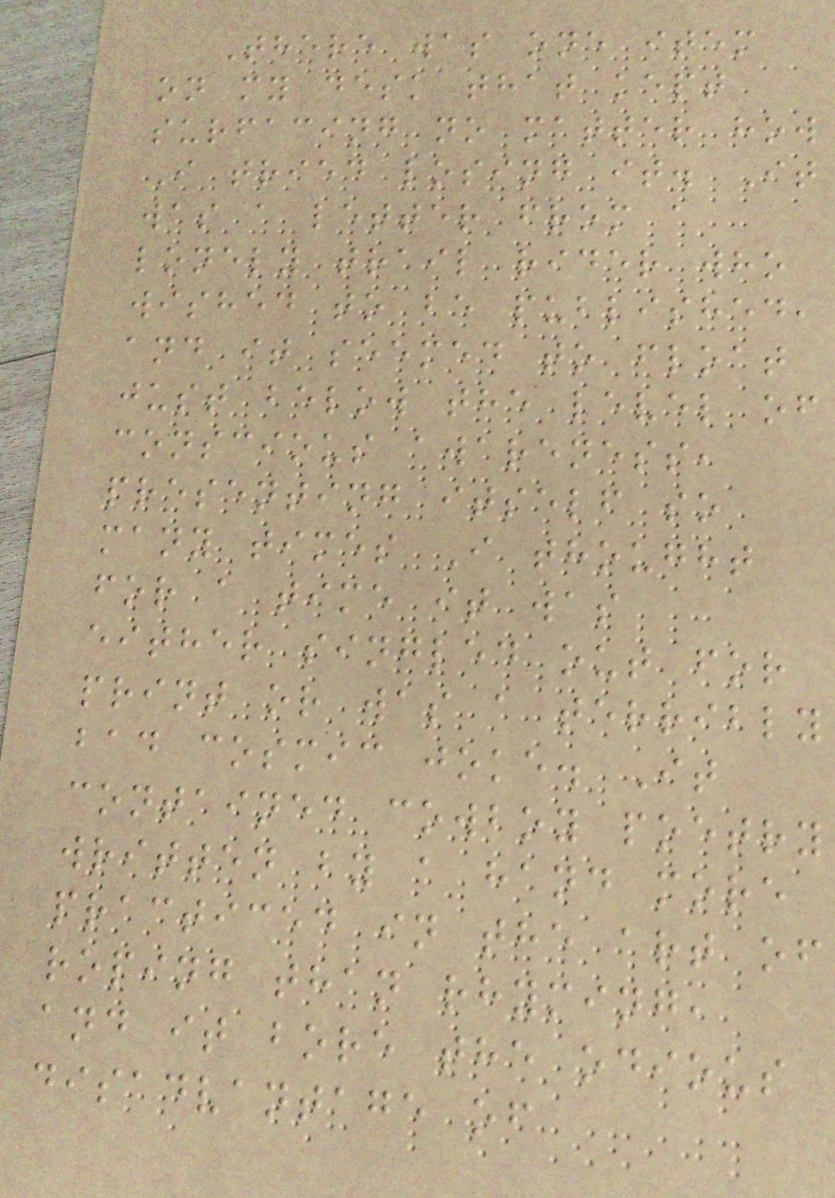There was one item
on my desk that kept
surfacing no matter how
I tried losing it. It
was a letter from a
lonely trail rider who
wished to be published,
and it seemed to float
just below the level of
conscious awareness,
presenting itself so
many times I thought
for a time it was
either singled out for
print or was a terribly
bad cosmic joke. It
contained cowboy poetry
written by a hand more
practiced in the art of
roping than rhyming,
and it bore the odious
disadvantage of
